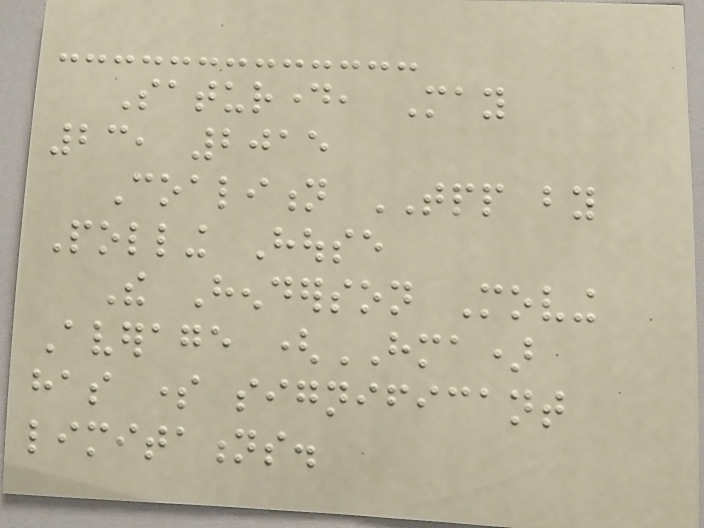Saturday, May
23, 2015
Coalition TPP by
Polling House
The Henderson Moving
Average (HMA)
has some significant
limitations.
